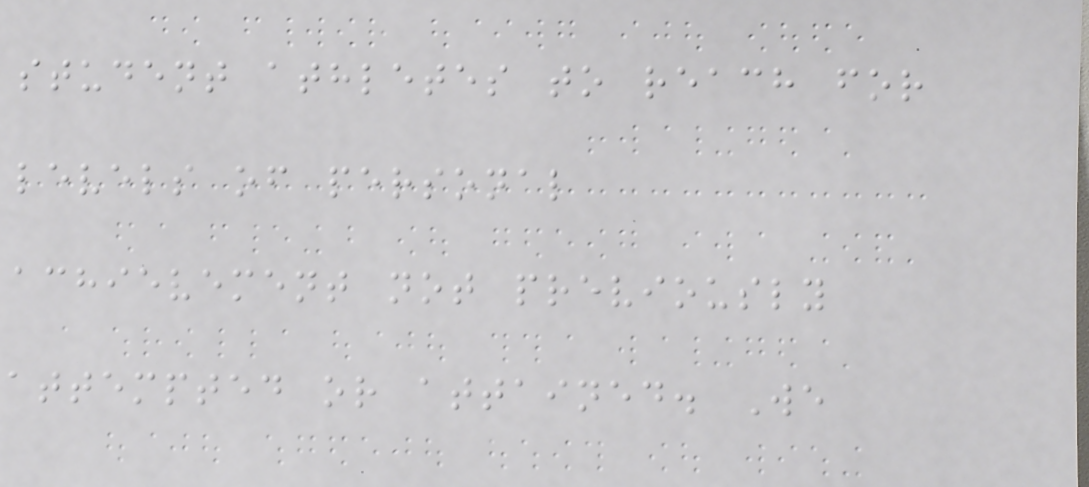student athletes to reach for
levels of personal
achievement not previously
attempted or attained. We
